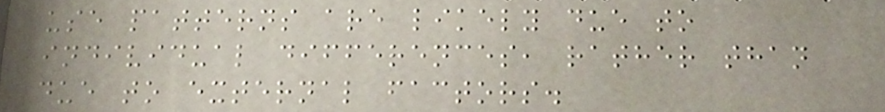use patterns are likely due to
individual differences, rather than
due to external factors.
